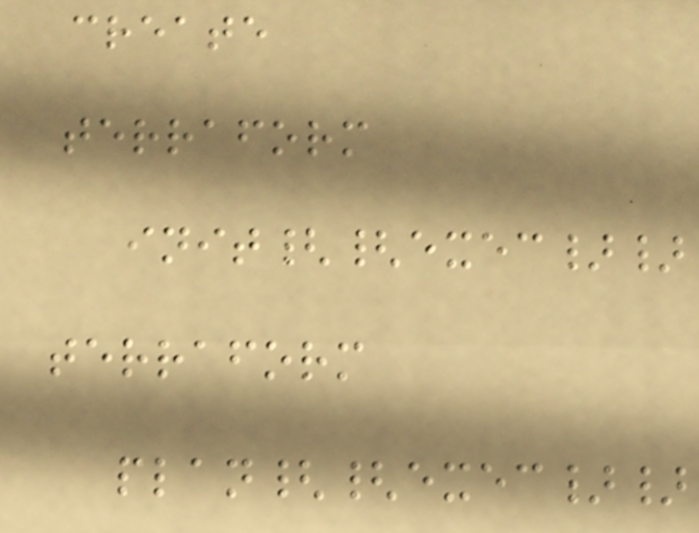create
terraform
init{{exec}}
terraform
plan{{exec}}
